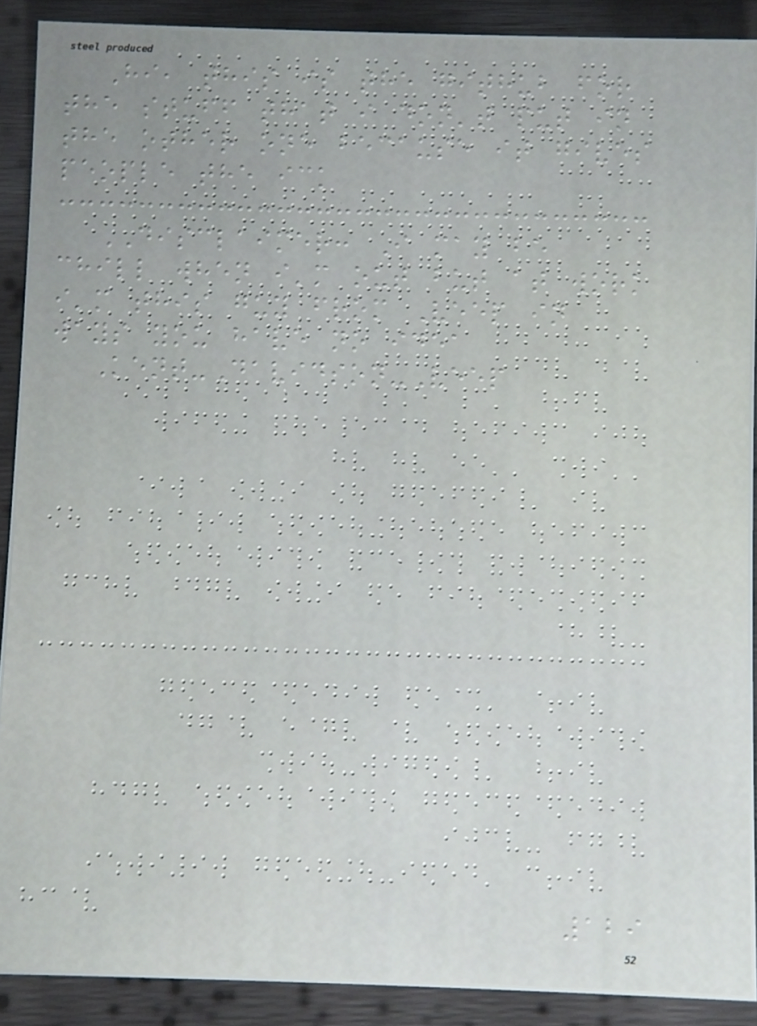Hi, this is the github for
the stuff that i don't put in
the other one because it gives
people the ick
DISCLAIMER: I may be
chill when i'm out but at work
i'm this guy from Veep in
ways you have no idea
Kent-Davidson-Veep
129
